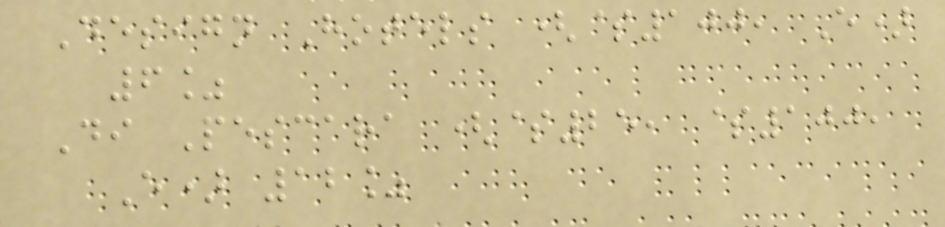Design Hotels ($100, E)
6%
Di Pescara ($25, $100,
E) 12%
